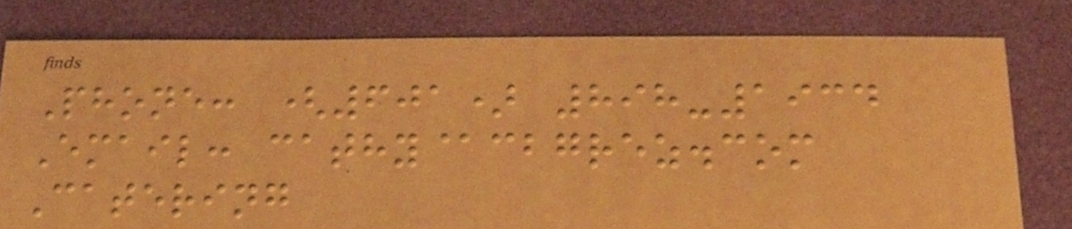Phone: (601) 898-1934
Email: cathy@cbgrez.com
Catering
